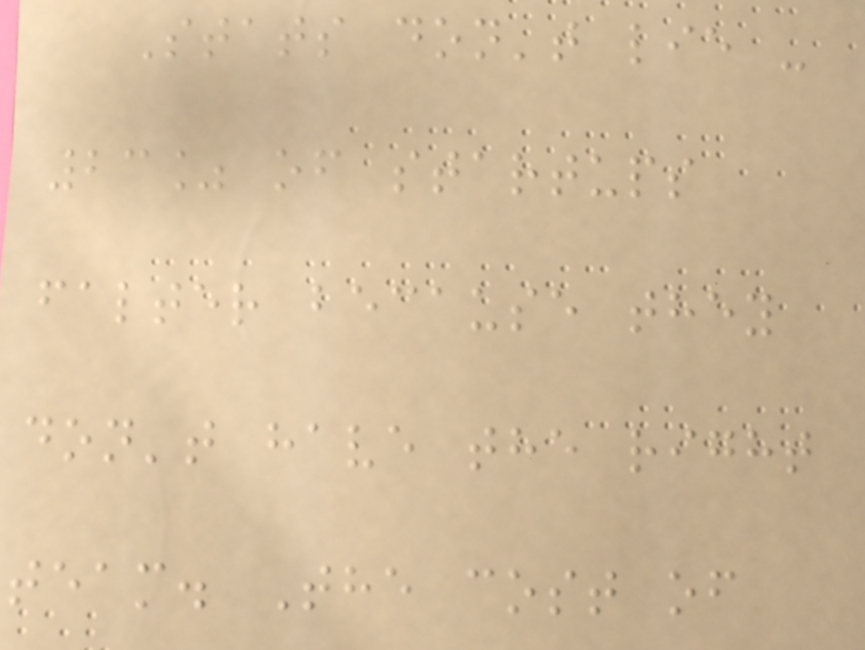Stats don't lie -
23% of startups
falter because they
don't have the right
team. The cost of
